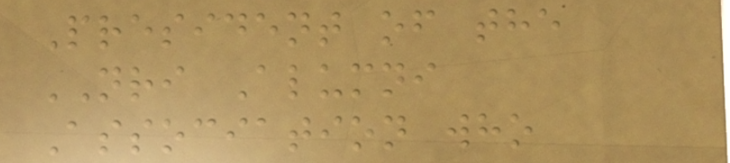President of the
NRI Alumni
Association who
